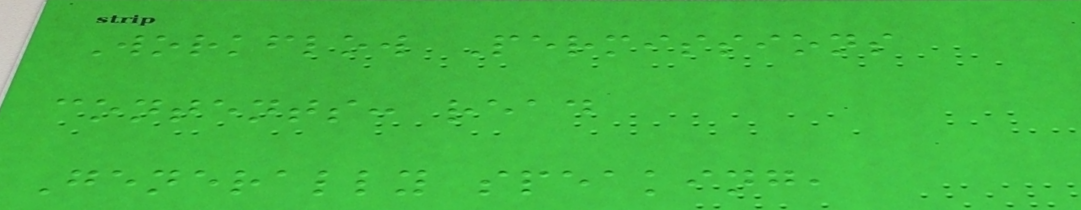Workflow Permissions
contents: read
Generally speaking,
